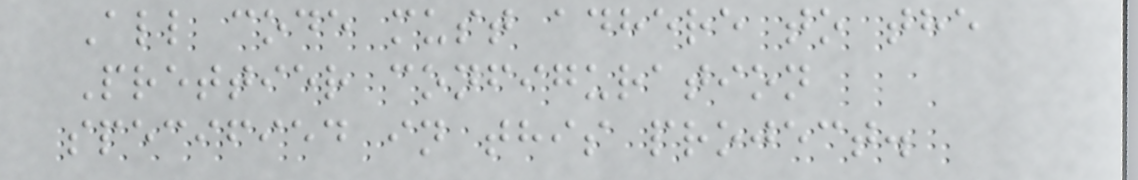All code must adhere to the
Prettier configuration
specified in this project.
